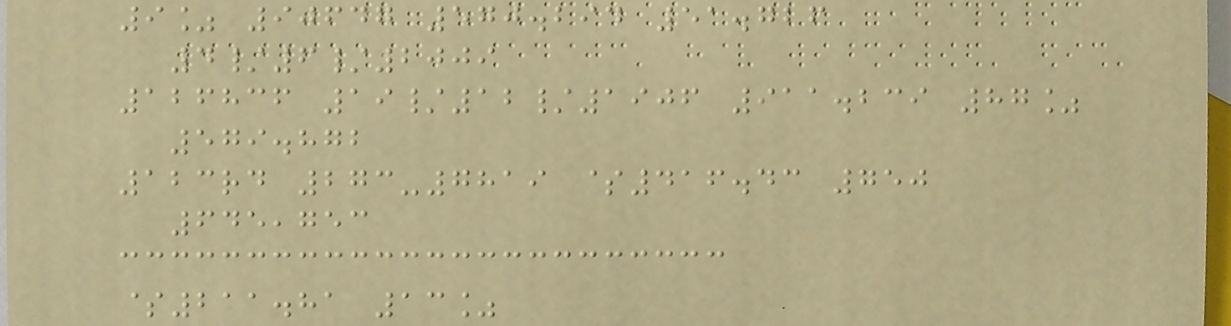9% 90647 570.294 51.726
4/6/2009
126836 19/12/1906 911.239 87%
579.872
123rd 273-7819 $416.43 750
645,753
$211.81 13%
